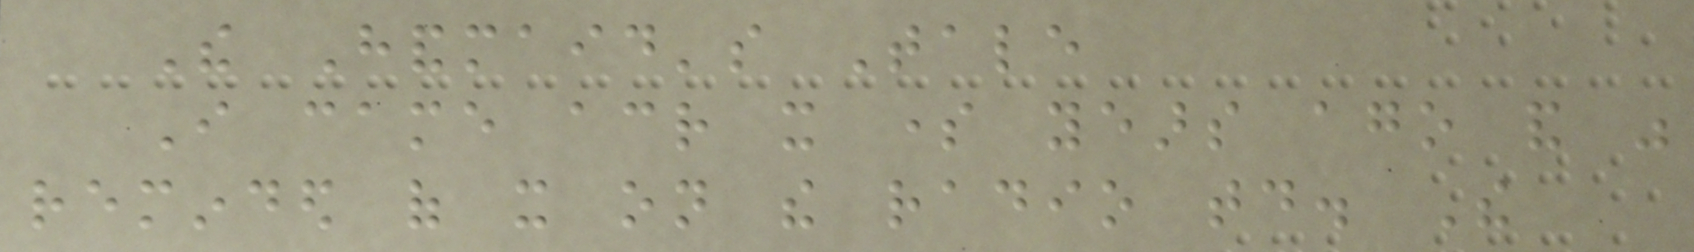The Handmaid's Tale
I came across it some years ago and was
reminded of it on the radio today. The
